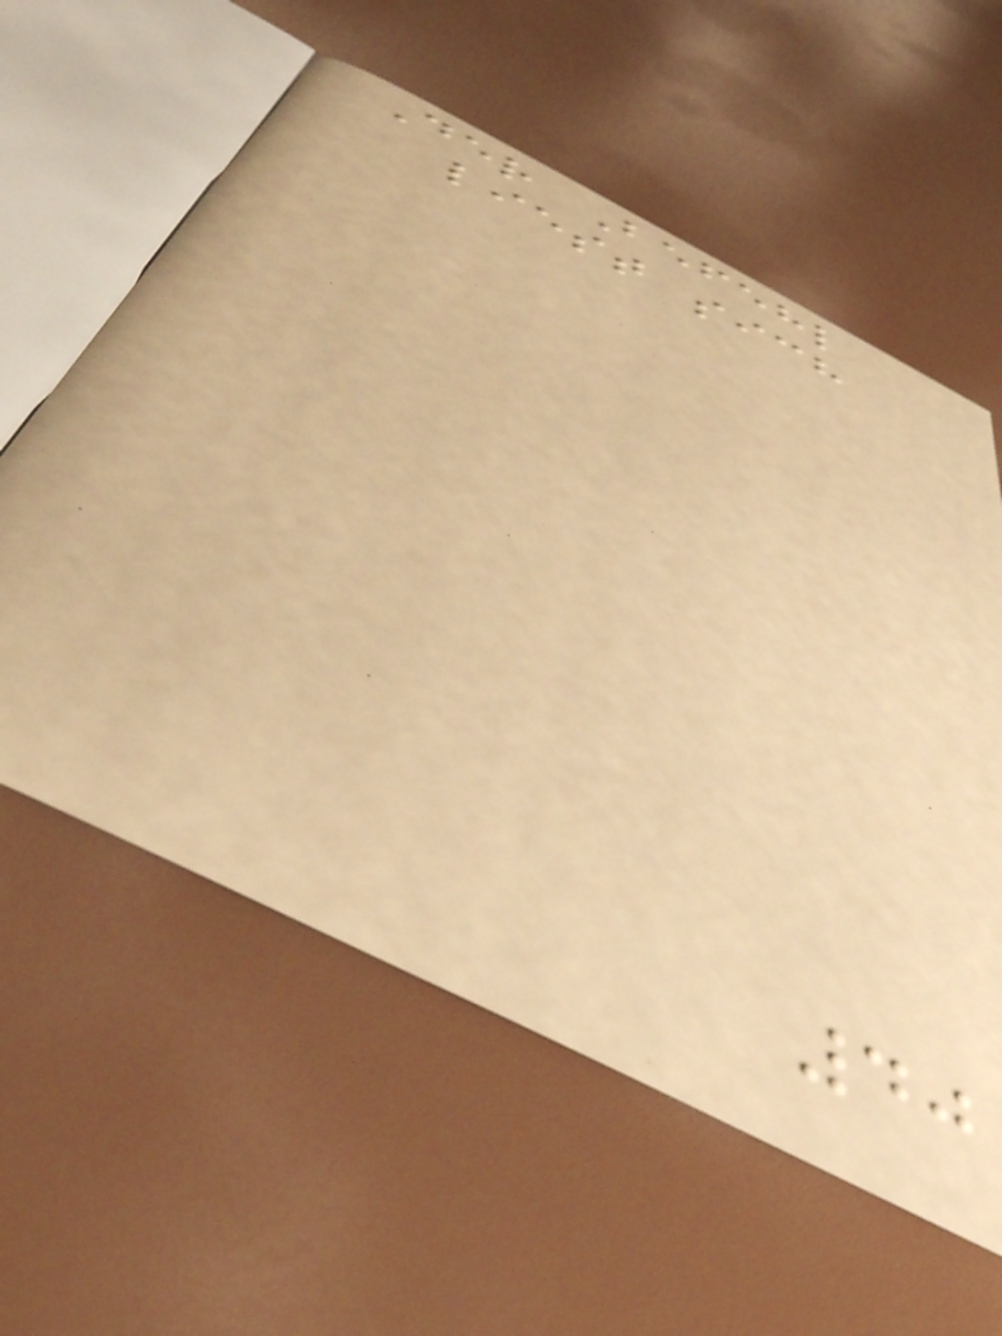Der Befehl
liest sich
40
